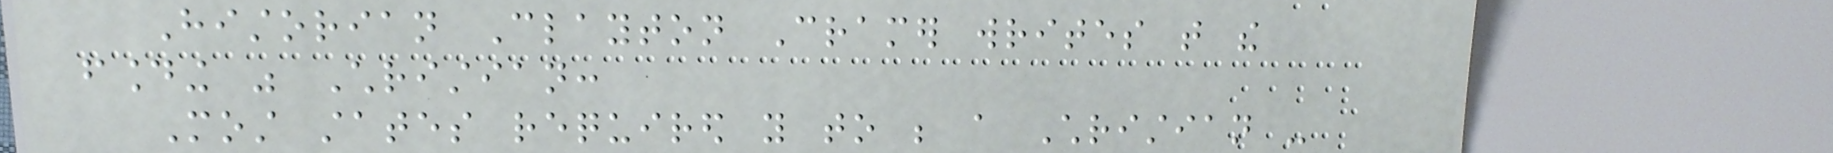Historian Clayton Cramer writes that the
founding was Christian:
Most states required you to be a Christian -
